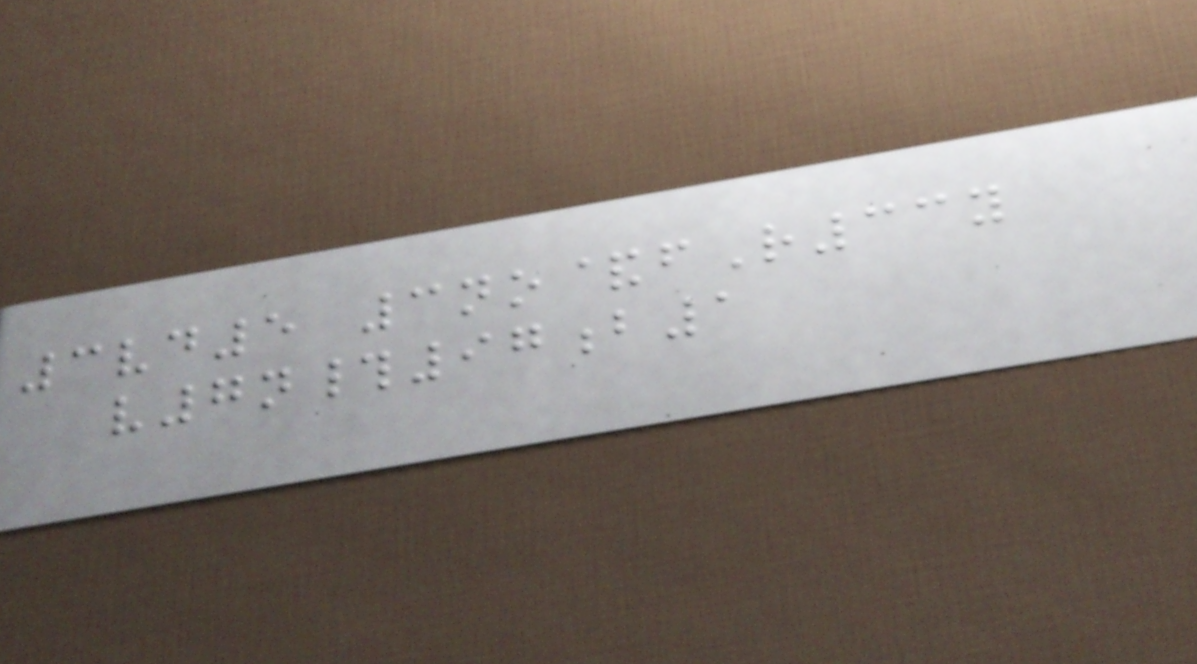3vd5 3no&fR33y
v7n#97b1
